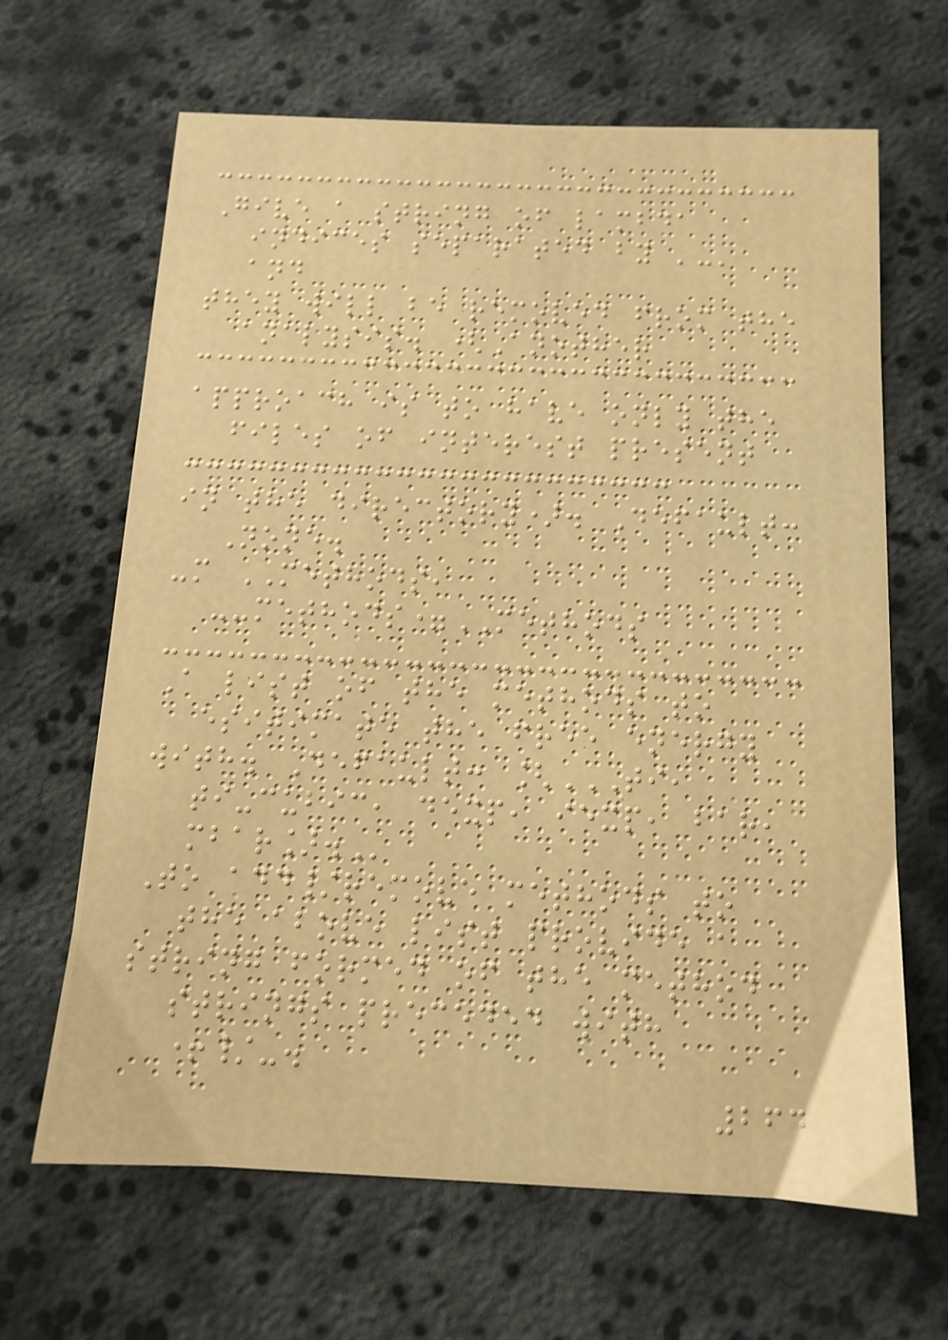Give a string of lambda
indices separated by '-'
and
they will be removed from the
analysis. (Another
approach is to have only the
files of interest present
in the directory). Default:
None.
-m METHODS,
--methods=METHODS
A list of the methods to
esitimate the free energy
with. Default: [TI,
TI-CUBIC, DEXP, IEXP, BAR,
MBAR].
To add/remove methods to
the above list provide a
string formed of the method
strings preceded with
+/-.
264
